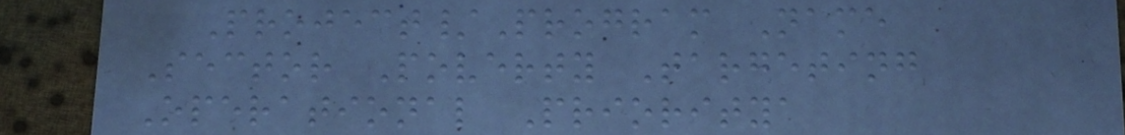Project/Program Name
Sector Poverty Targeting
Operational Prioritya
